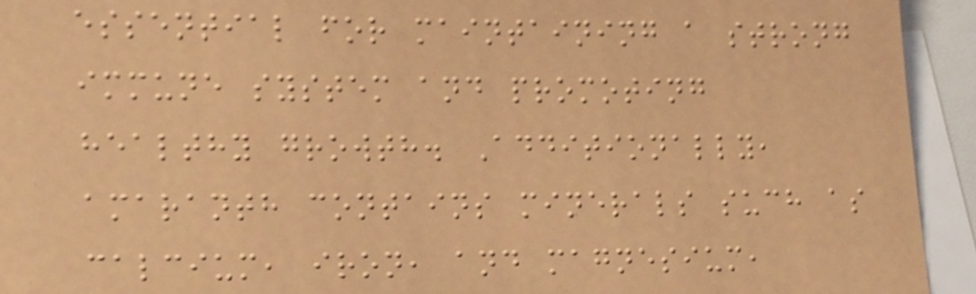essential for maintaining a strong
immune system and promoting
healthy growth. Additionally,
amaranth contains minerals such as
calcium, iron, and magnesium,
